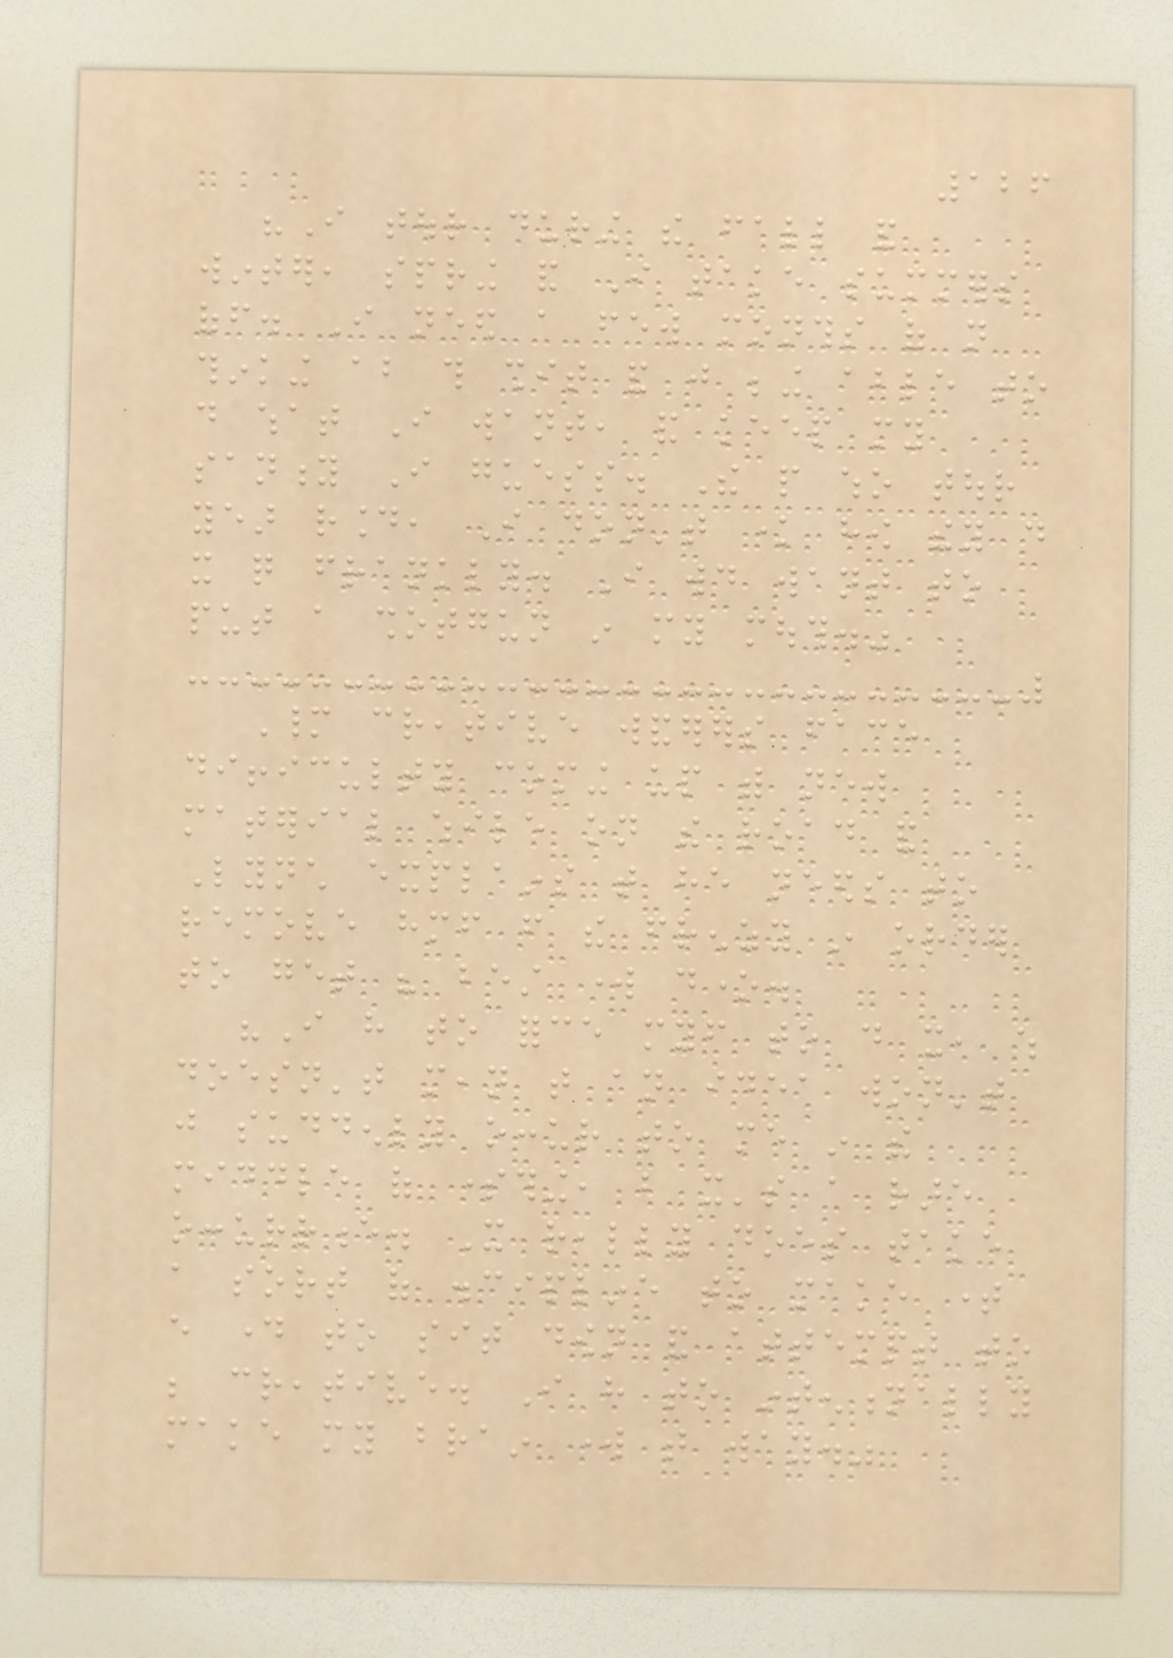126
"I tour during the fall and
winter, spring and I take summers
off. I need a few months of not
thinking about this shit and just being able to
do what I want, and keep my
sanity I guess. The people who tour
year round, I don't know how they do
it quite frankly. I would want to
put a shotgun in my mouth."
Many creative wanderers face
difficulty coming up with new
material while on the road and
Lynch explains that he needs to
remove himself from the frenzy in order
to get his best work done.
"I have to force myself to do it, which
doesn't mean that an idea won't
just suddenly occur to me in the
middle of something, but it's a rare
occurrence. It really does take
a sort of discipline to make time
every day to sit down and attempt to
be creative. I have to intentionally
make my brain work that way."
